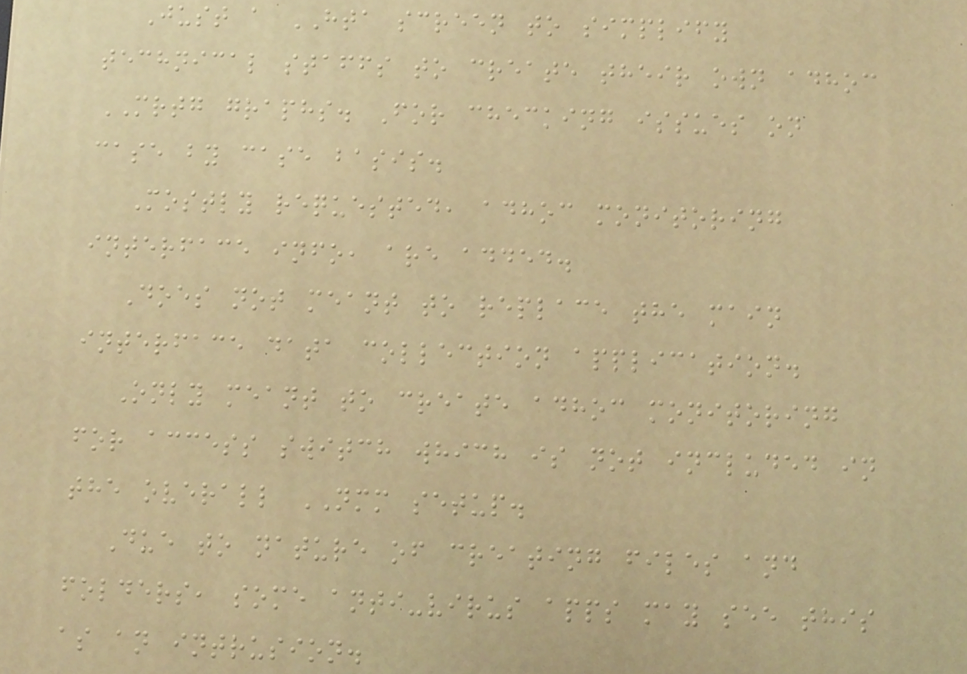Just a HTA screen to simplify
technical staffs to create their own adhoc
MRTG graphs. For checking issues on
case by case basis.
Mostly requested, adhoc monitoring
interface info, are added.
Does not meant to replace the main
interface data collection application.
Only meant to create adhoc monitoring
for access switch which is not included in
the overall NMM setup.
Due to nature of creating files and
folders, some anti-virus apps may see this
as an intrusion.
